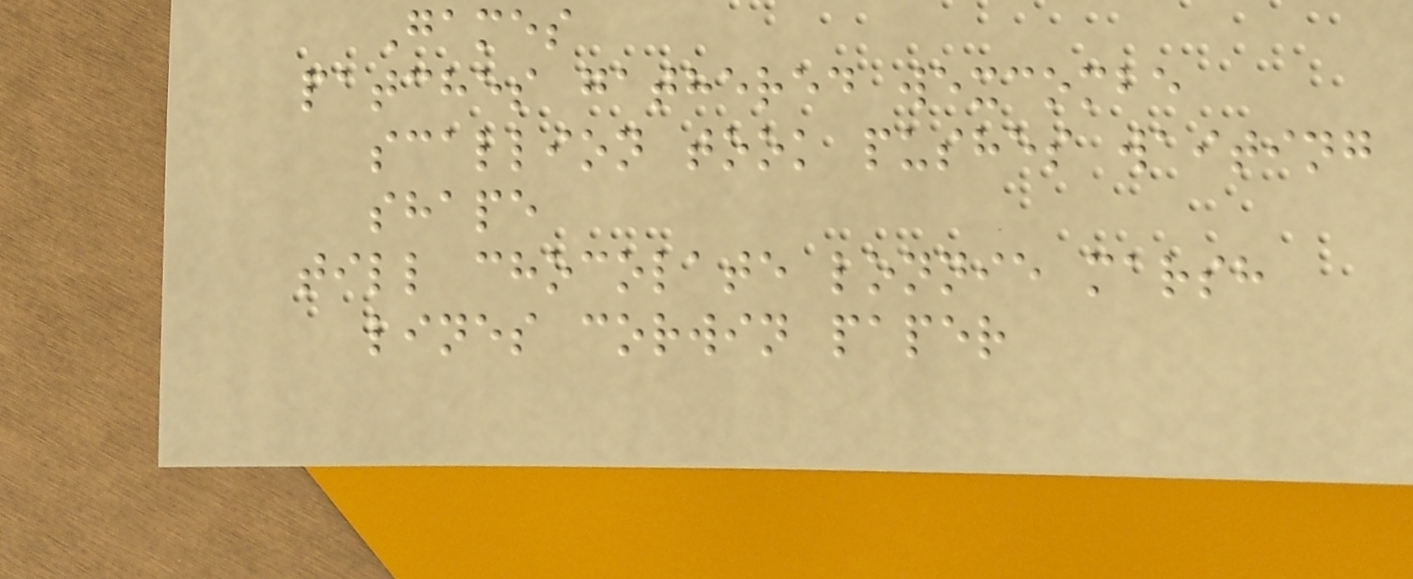Games
patches gathered wexcombe
scallion took pushes waiting
shape
till chocolate lonnie marsh
lines corwin paper
